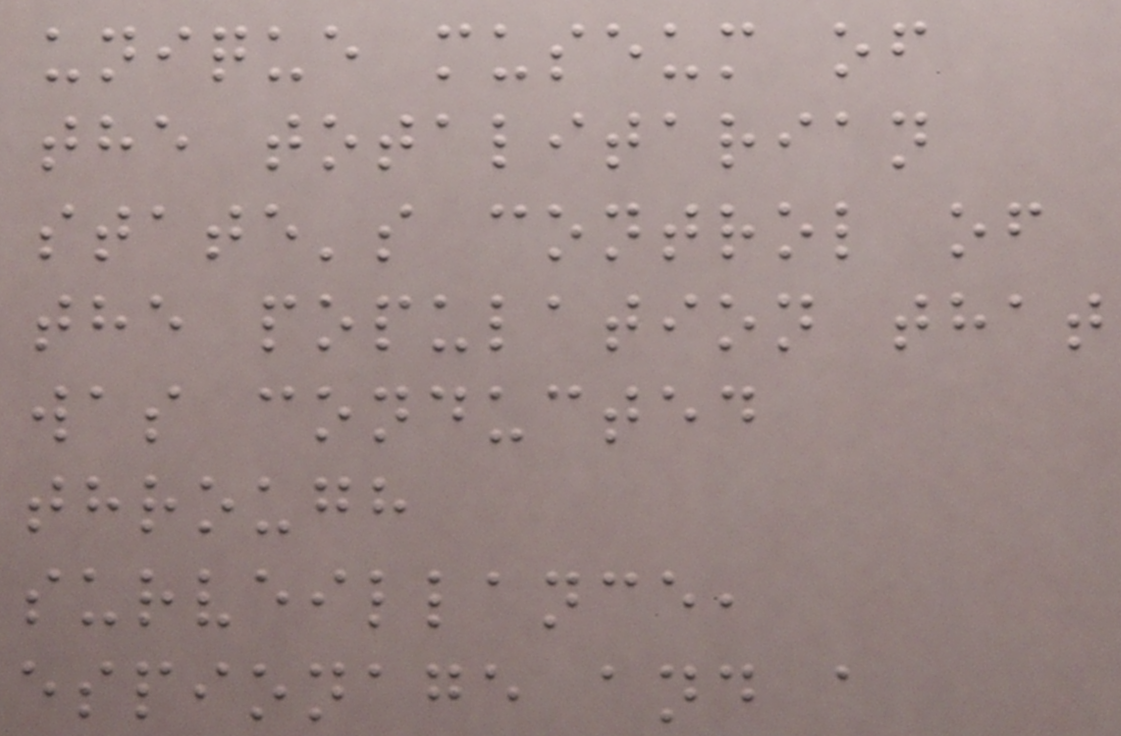unique museum of
the totalitarian
state's control of
the population that
was conducted
through
surveillance,
espionage and a
